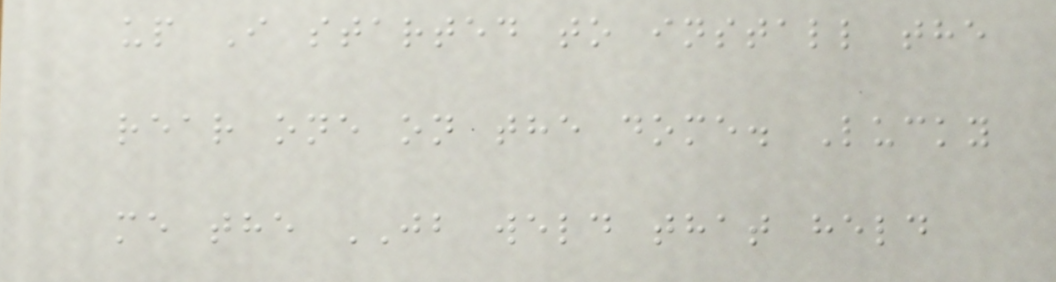up I started to install the
rear one on the dome. Lucky
me the JB weld that held
